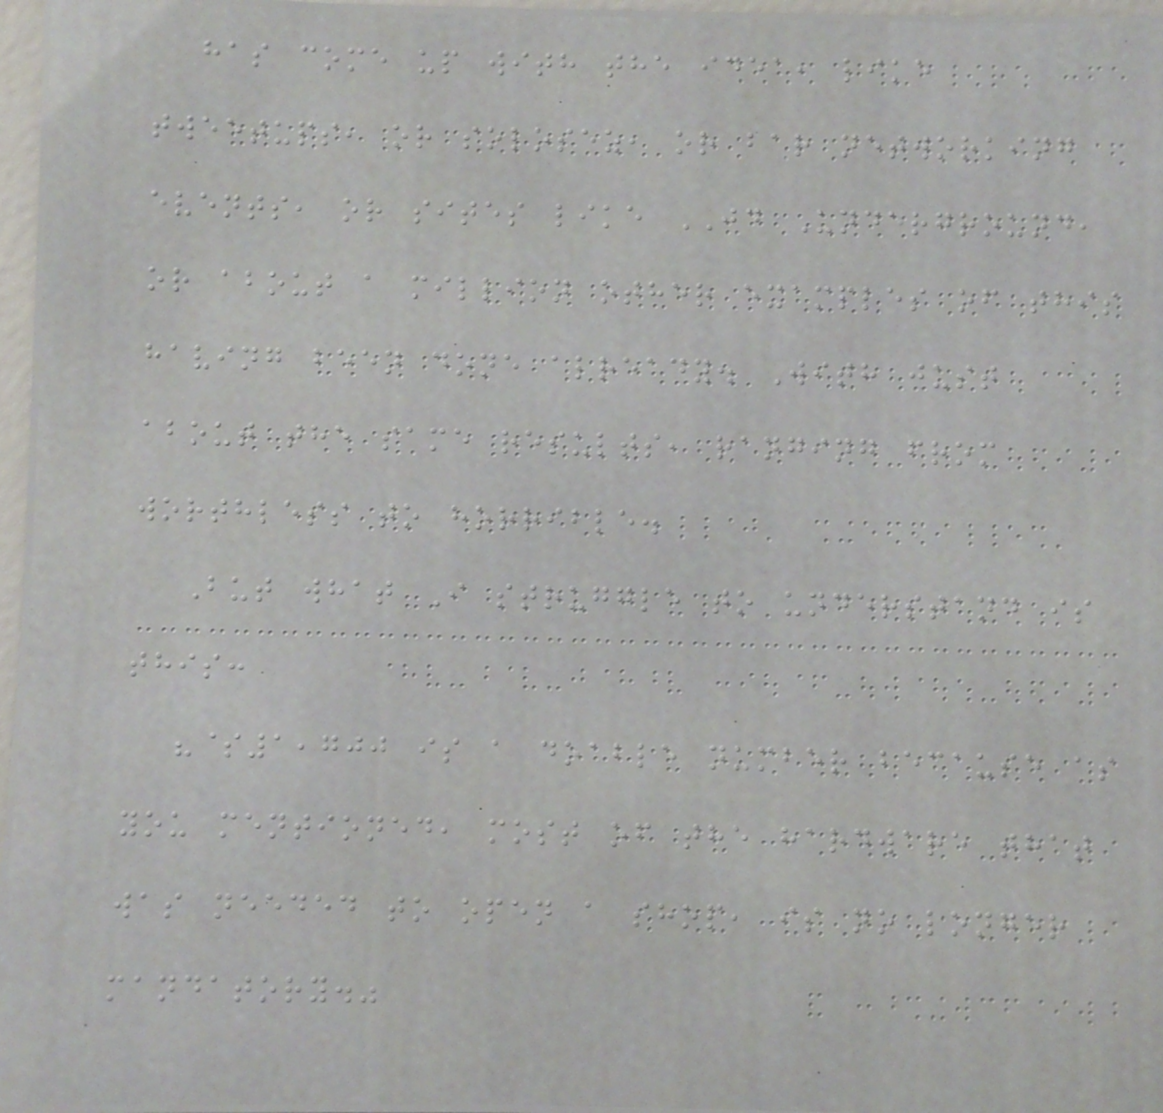has come up with the idea, like
tweetups, or solosez, or bar networking
events, or sites like JD Underground,
or about a million other examples of this
having been done already. With just
about the same results, ranging from
worthless to horrible.
But what I struggle to understand is
this:
"$1,700 is a doable number because as
you mentioned, most of the hardware that
was needed to open a shop, is no longer
mandatory."
